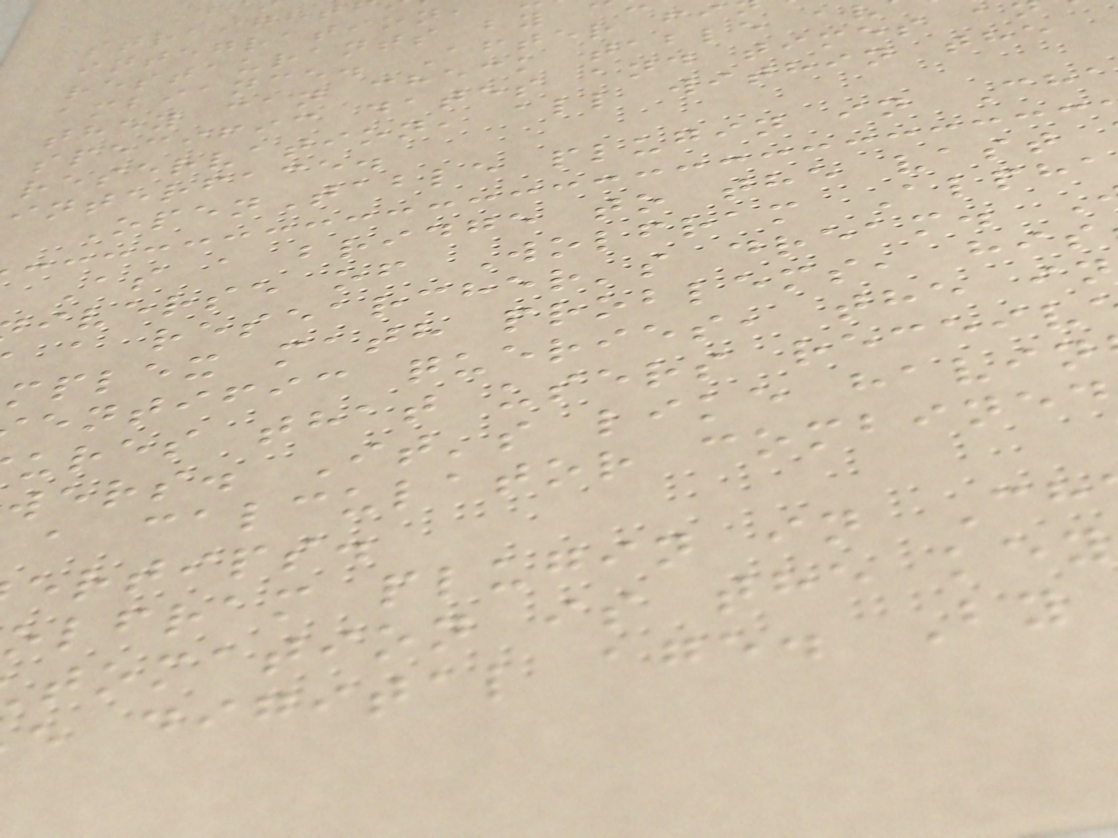integration
restaurants by
ambiance. After fi
they can check table a
specific dates and times a
reservation, all within the
interface.
OpenTable plugin in Ch
As a bridge to the vast
iverse of Wolfram Alpha
a researcher's dream.
mplex math problems, his
entific queries, the in
ures that users receiv
wers. It's like havin
a calculator combined
ertips.
olfram plugin in Ch
tomation is the key
e digital age. By
